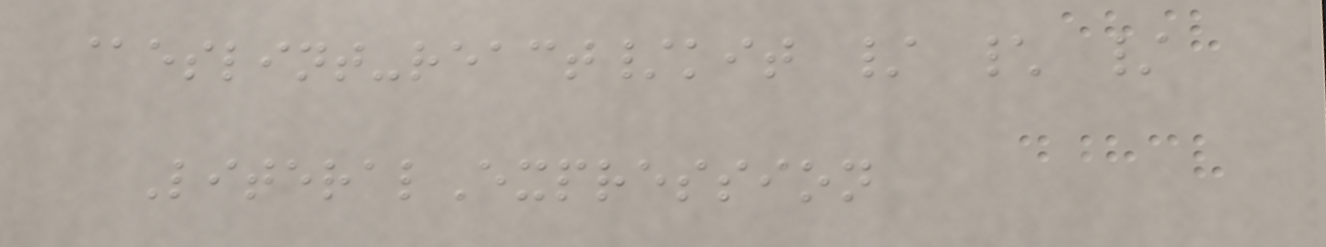@eslint-react/kit / \ /
LiteralExpression
